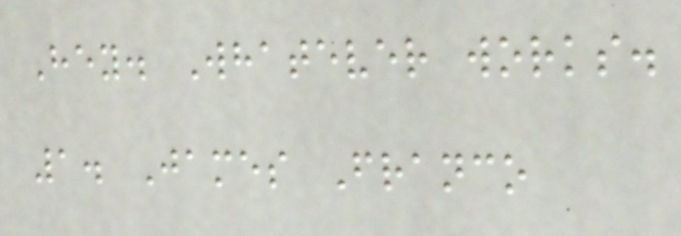Hey. Whatever works.
1. James Franco
